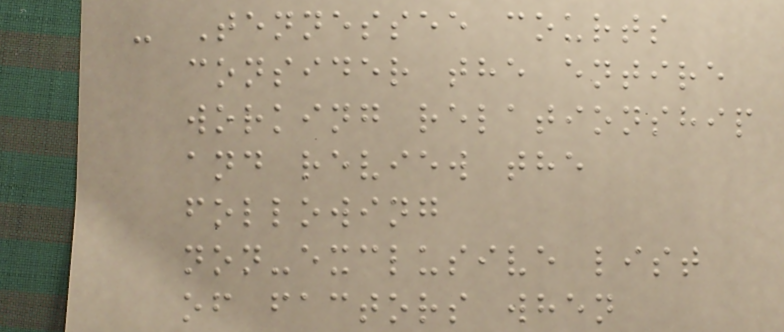- Tennessee courts
consider the entire
working relationship
and review the
following
non-exclusive list
of factors when
